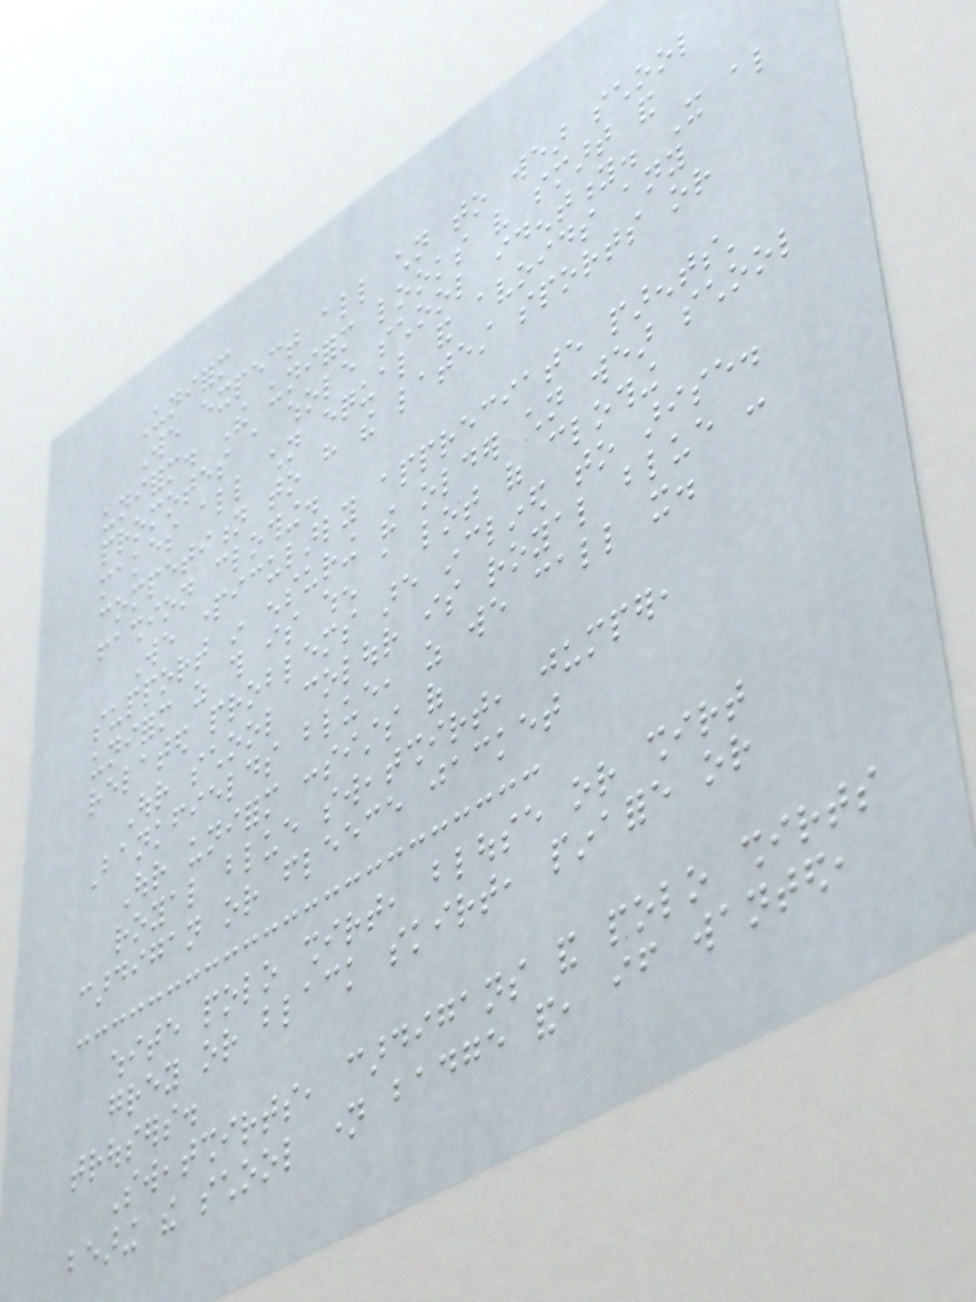Uniform
We expect all children to wear school
uniform. The uniform looks very smart and
promotes a whole school identity. It also
makes all children equal and avoids any
competition to have the latest sports or
fashion clothing.
We particularly appreciate parents'
support in ensuring the older children wear school
uniform as this is when a lot of clothing
related problems are inclined to arise.
Our school colour is royal blue -
Bankfields blue, as we call it.
Our uniform consists of
royal blue sweatshirt, jumper,
cardigan or fleece jacket
white polo shirt, blouse or shirt
grey or black skirt, pinafore or
trousers.
Sweatshirts, cardigans and polo shirts
bearing the school name badge and, if wanted,
